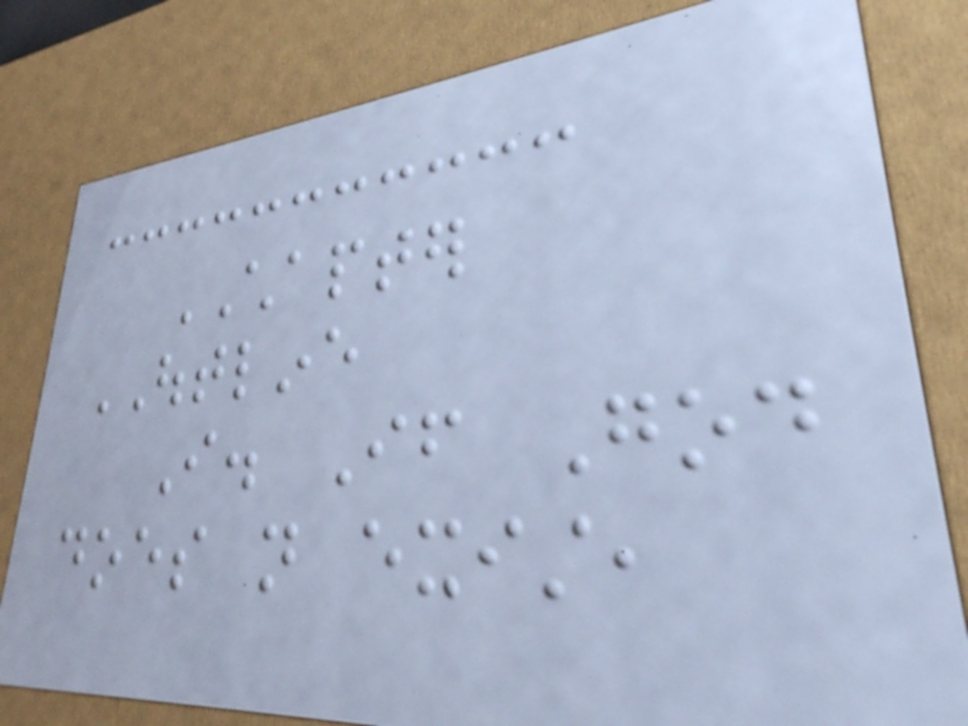CHAPTER
OUTLINE
I. If God
does not exist,
